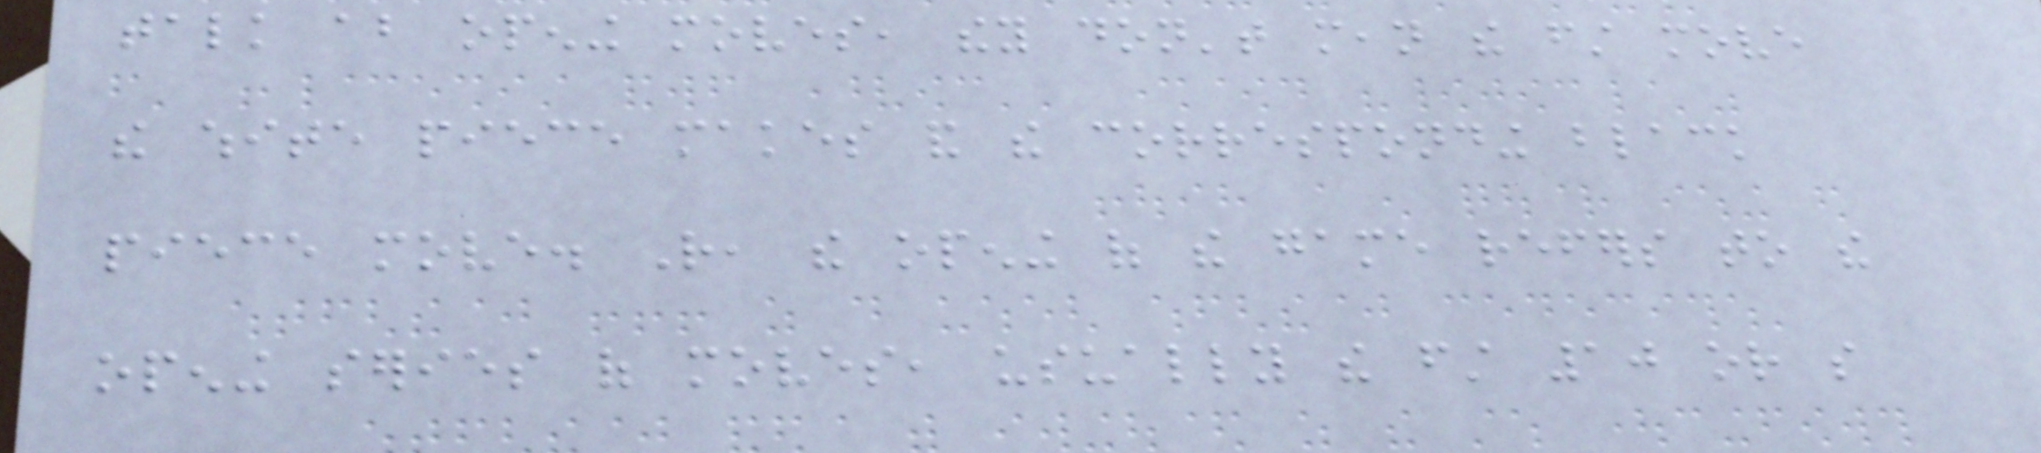talk about opening moves, they don't mean the first move
the white piece makes and the corresponding black
piece move. Rather, the opening of the game refers to the
opening series of moves, usually the first 10 or so
